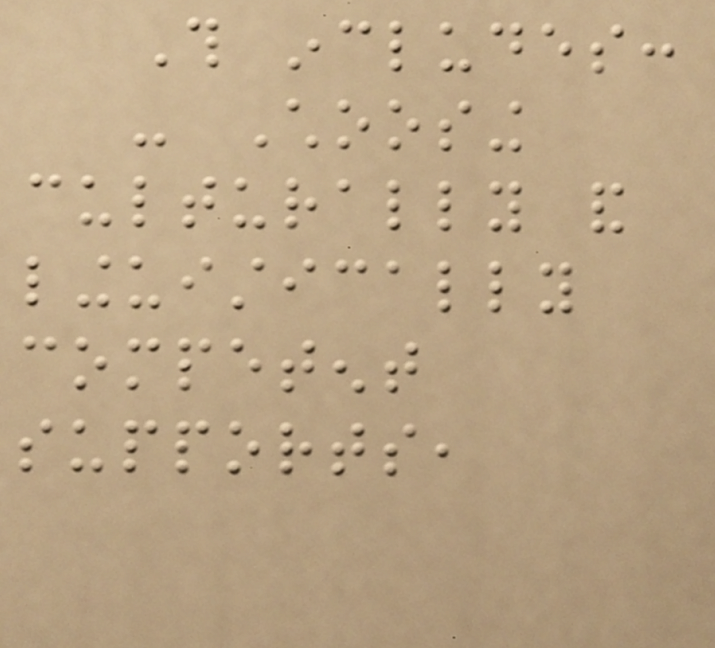This includes:
- Choosing
culturally and
linguistically
competent
supports,
